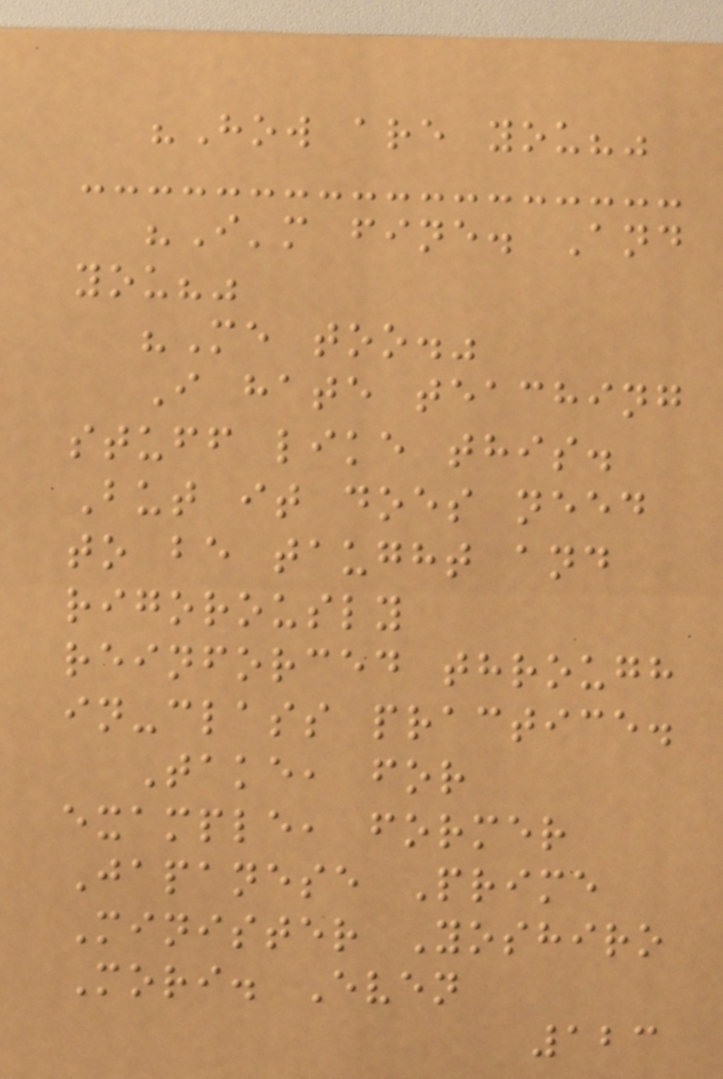"How are you?"
"I'm fine. And
you?"
"Me too."
I hate teaching
stuff like this.
But it does need
to be taught and
rigorously
reinforced through
in-class practice.
Take, for
example, former
Japanese Prime
Minister Yoshiro
Mori. Even
123
